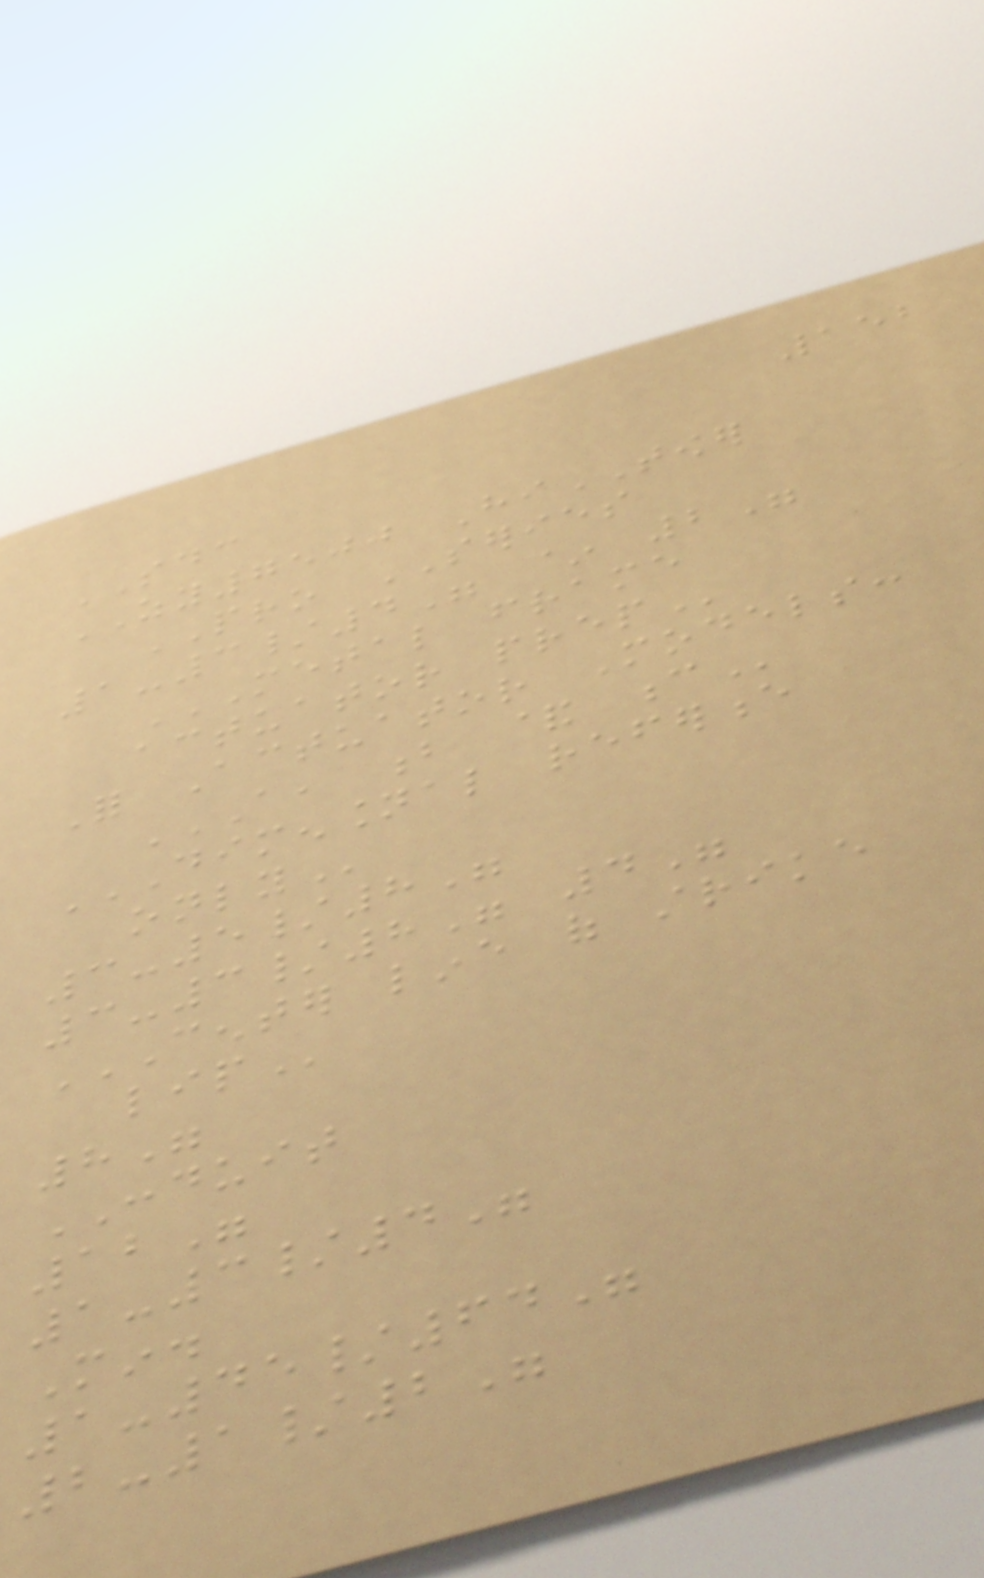152
SDC
ZY7500 HiTOWER
PRO SERIES
1-3/4" ~ 2"
METAL FRAME
ACTUATOR PREP
For Actuator Models:
A, B & C
DIMENSIONAL REFERENCE
ONLY
3-5/8"
3-3/8" 4"
CENTER LINE OF STRIKE
LIP
8"
CONDUIT
12"
1-3/4"
Min.
1-45/64"
2-1/2"
